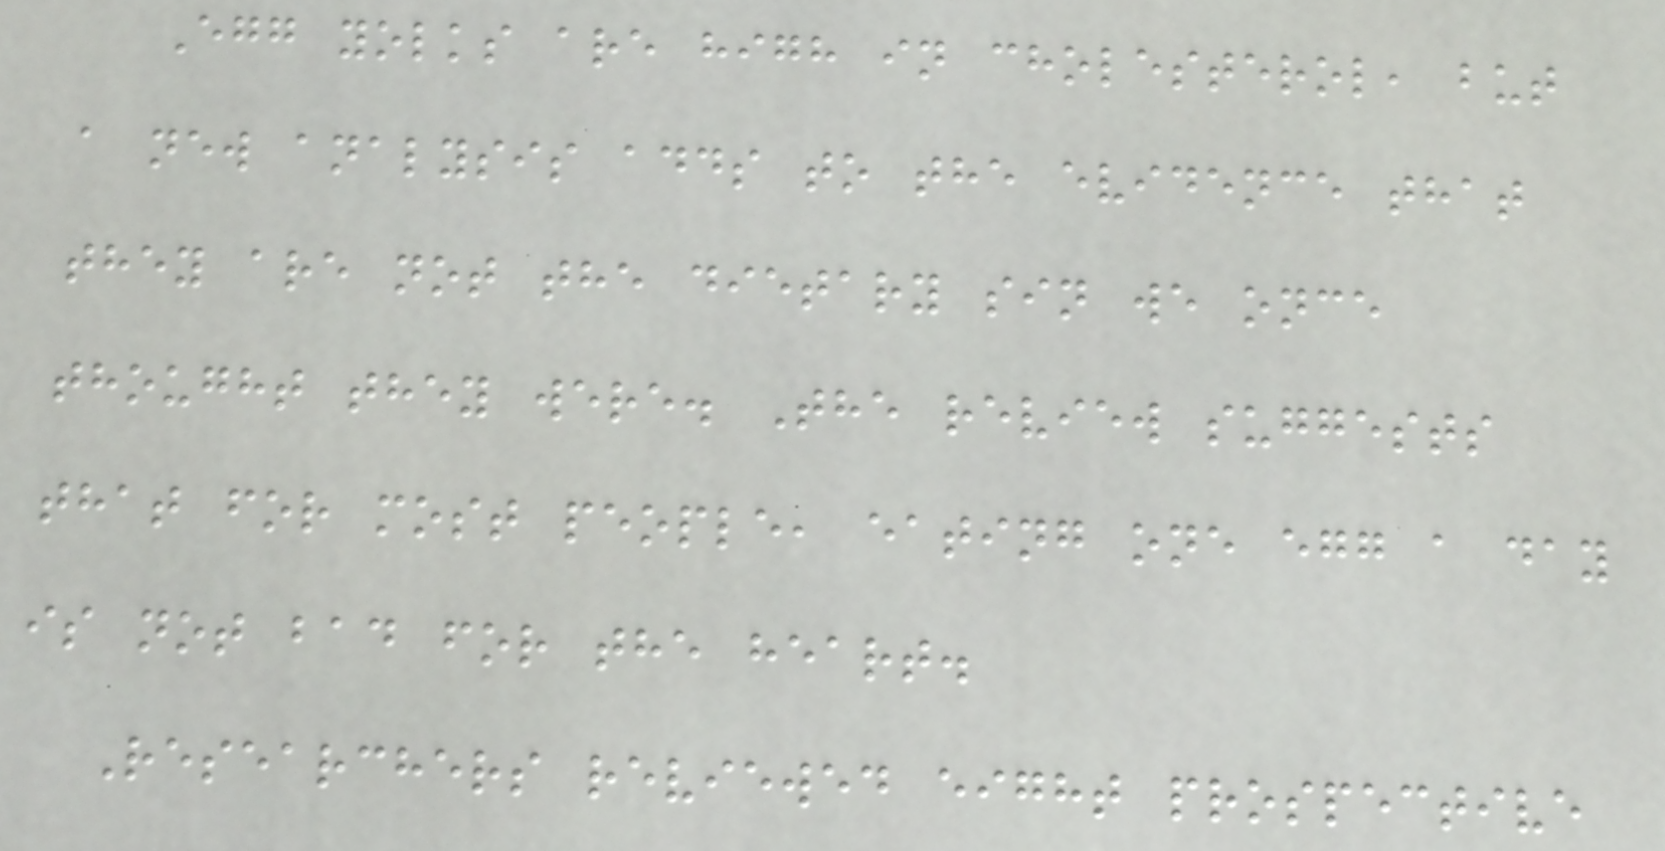Egg yolks are high in cholesterol, but
a new analysis adds to the evidence that
they are not the dietary sin we once
thought they were. The review suggests
that for most people, eating one egg a day
is not bad for the heart.
Researchers reviewed eight prospective
